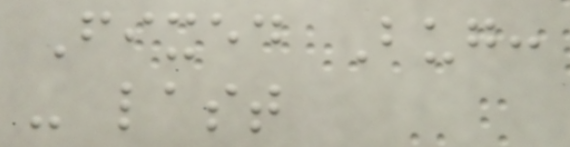Fixed Bug:
- last
